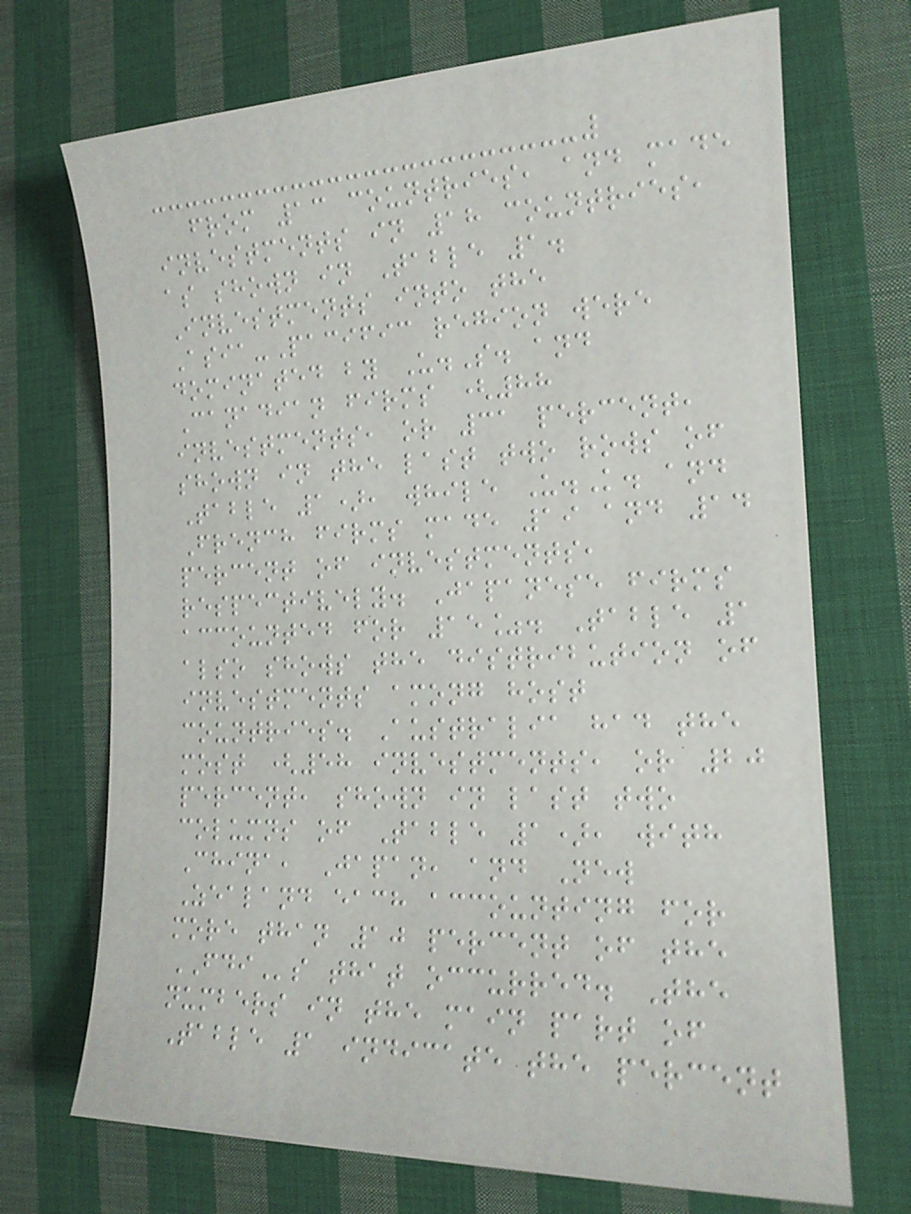from 13 countries, and made
investments in 18 countries,
as shown in Table 1.
Investments into the
Asia-Pacific region were
dominated by U.S. and
Canadian firms (88
investments, or 31 percent,
shown in the last two rows of
Table 1), while U.K. and
French firms made 19 and 14
percent of investments,
respectively. Japanese firms
accounted for 15%. Table 1
also shows the distribution of
investments among host
countries. Australia had the
most (58 investments, or 20
percent, shown in last two
columns of Table 1), with
China, Japan, and New
Zealand each accounting for
more than 10 percent of the
FDIs that occurred. The
numbers in the main part of
Table 1 indicate the percent
